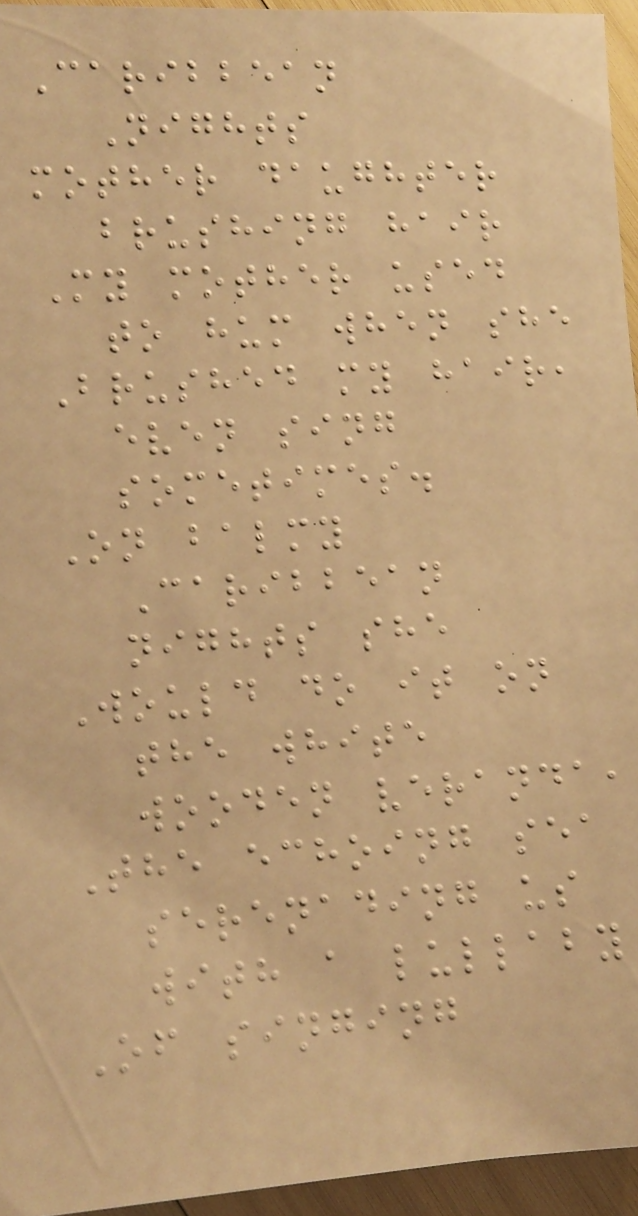Caribbean
Nights
mother daughter
brushing hair
My mother used
to hum when she
Brushed my hair,
even sing
sometimes.
On balmy
Caribbean
nights she
Would do it on
the white
wooden veranda,
The echoing sea
serenading us
with a lullaby
Of singing
